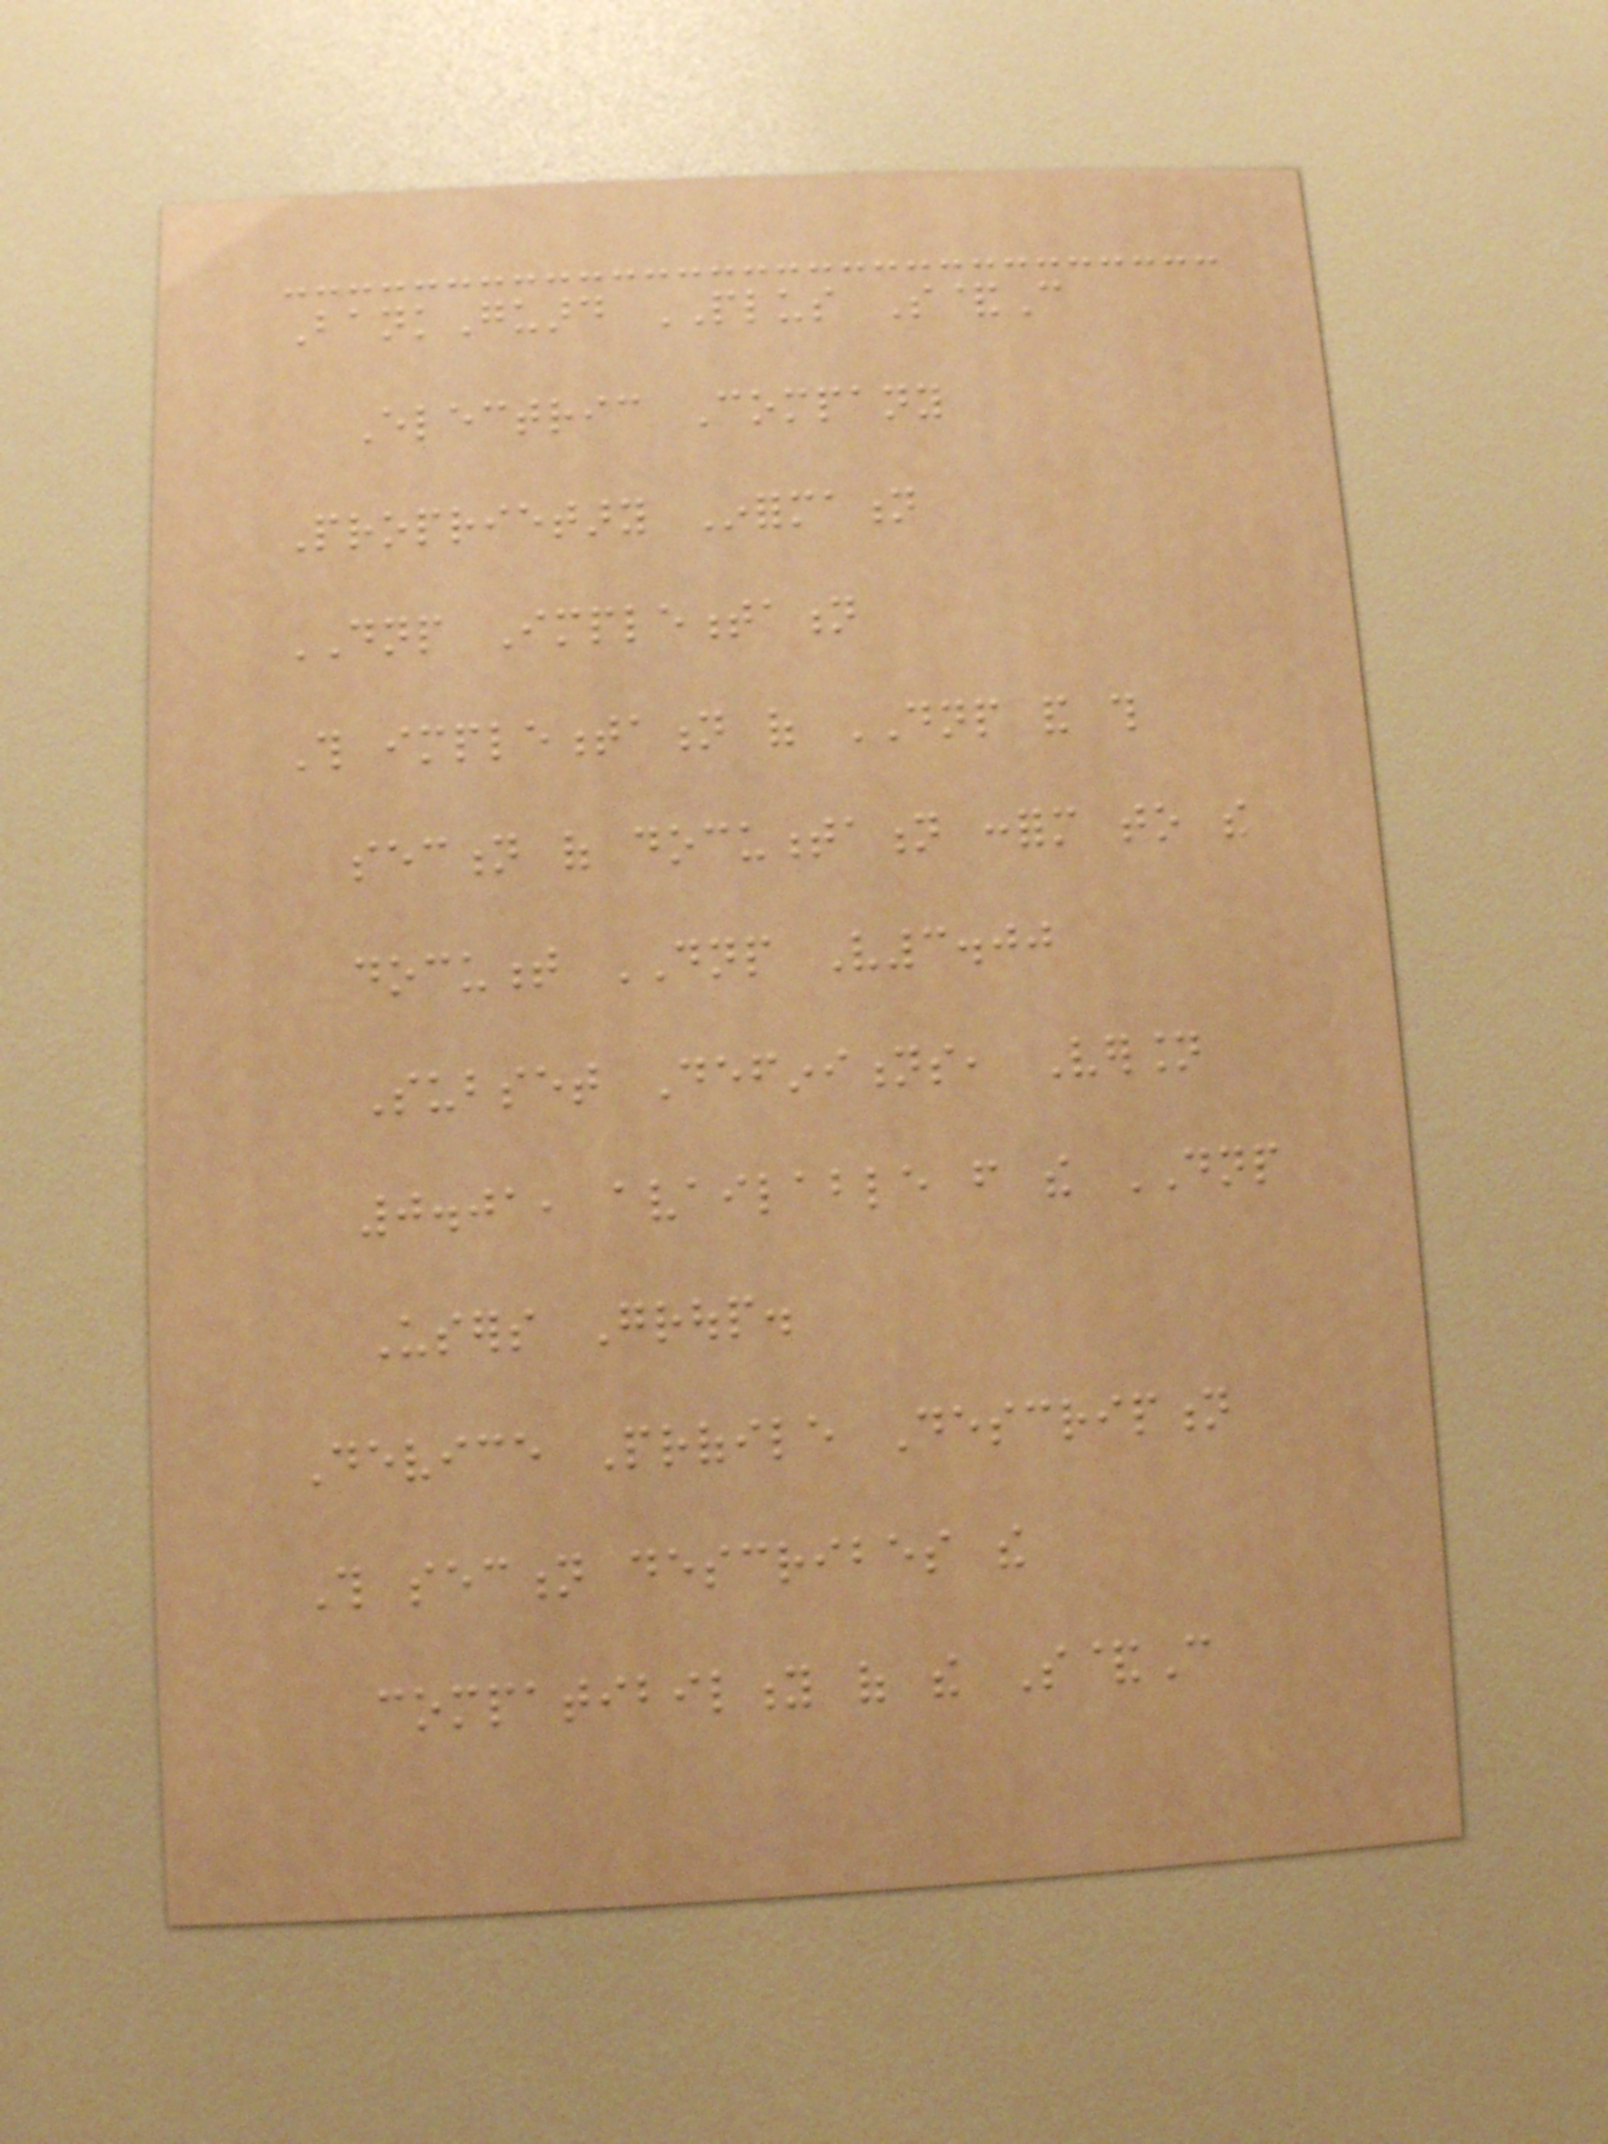BankGuard PLUS S&C
Electric Company
Proprietary Information
DNP Implementation
This implementation of DNP and this
section of documentation conform to the
document DNP V3.00
Subset Definitions, Version
0.01, available from the DNP
Users Group.
Device Profile Description
This section describes the
compatibility of the S&C
